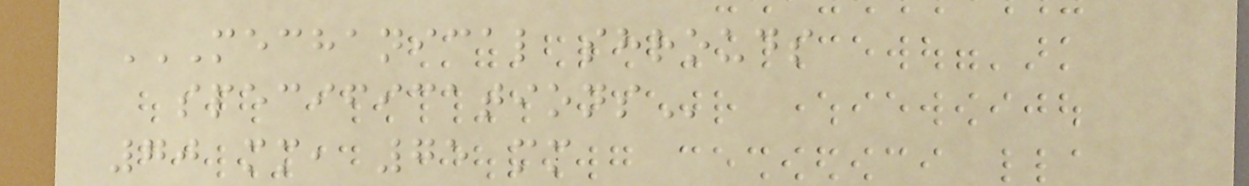MECHANICAL SHROUDS
SPECIFICATIONS
70 mm, 75 mm
